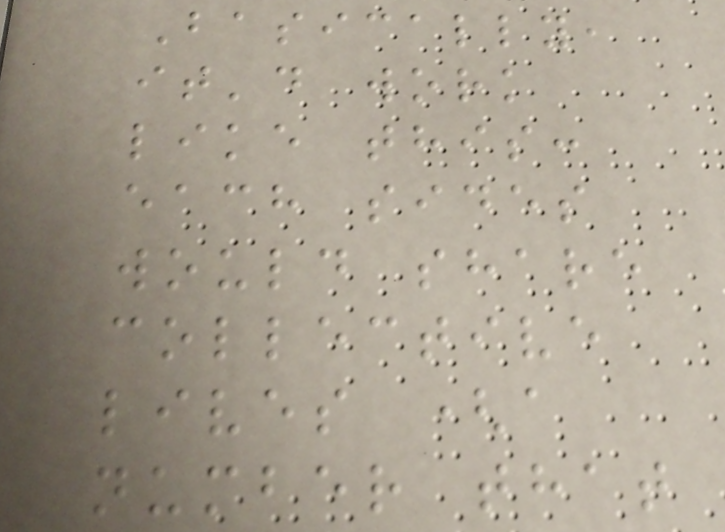Basically,
it'd work
like this:
each sides
would share
collective
lives (a
number that
